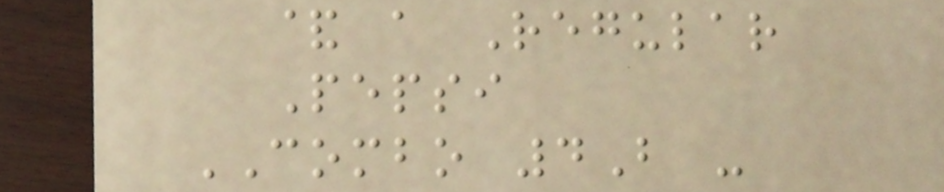& a Regular
Pepsi
COMBO 4B -
